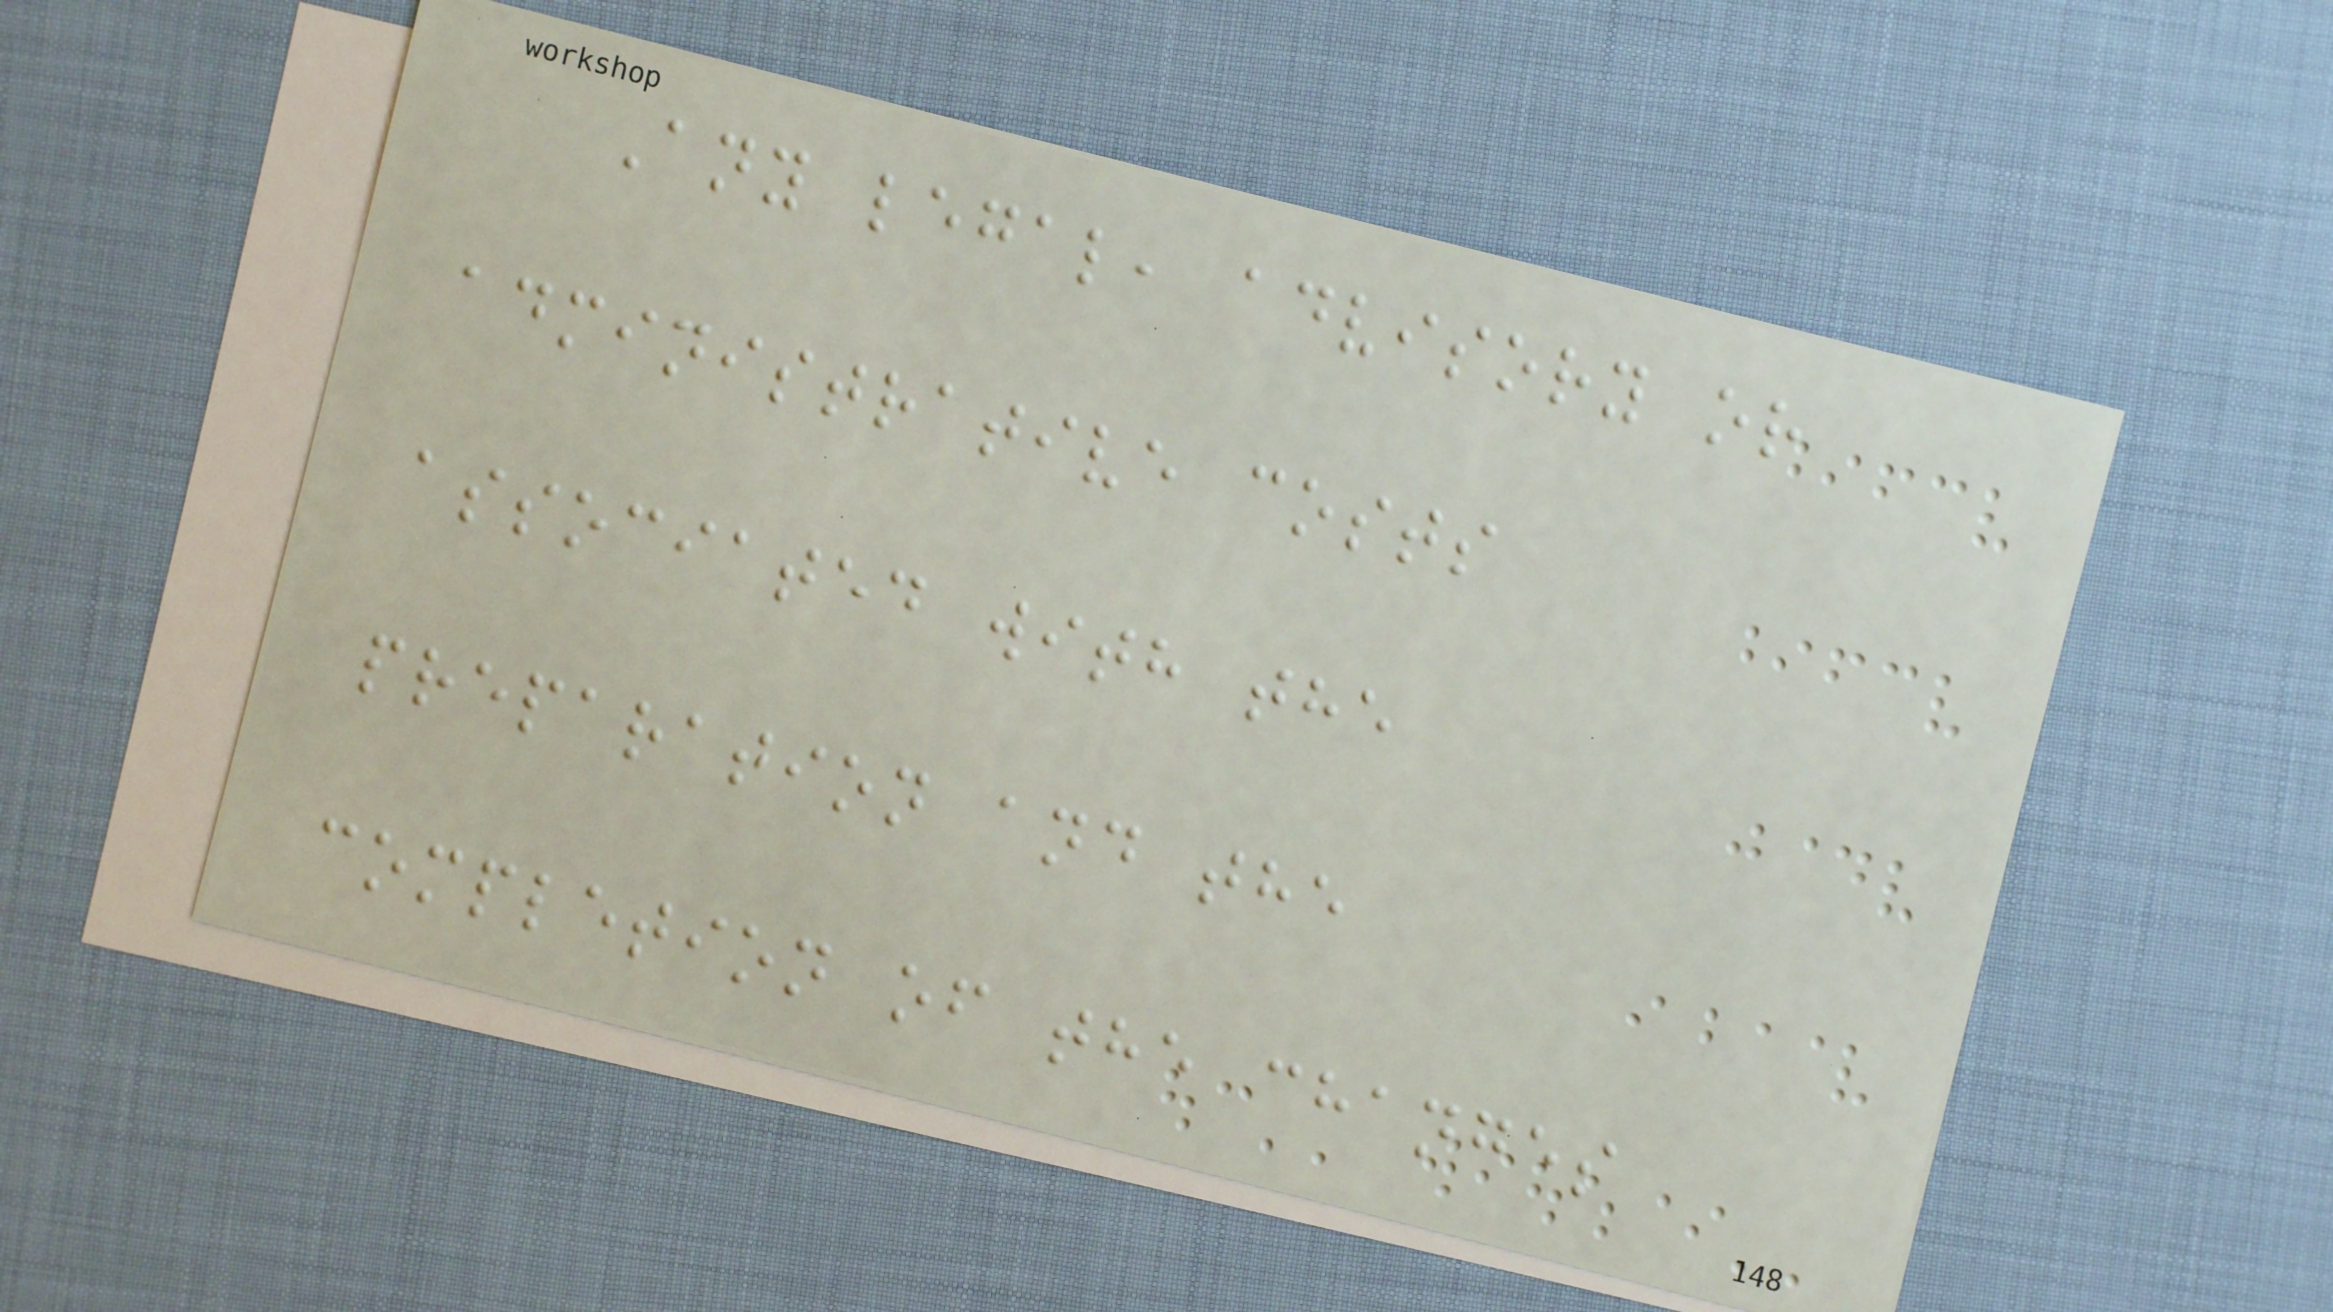Any legal, advisory or
administrative costs
associated with the
preparation and the
completion of the changes
